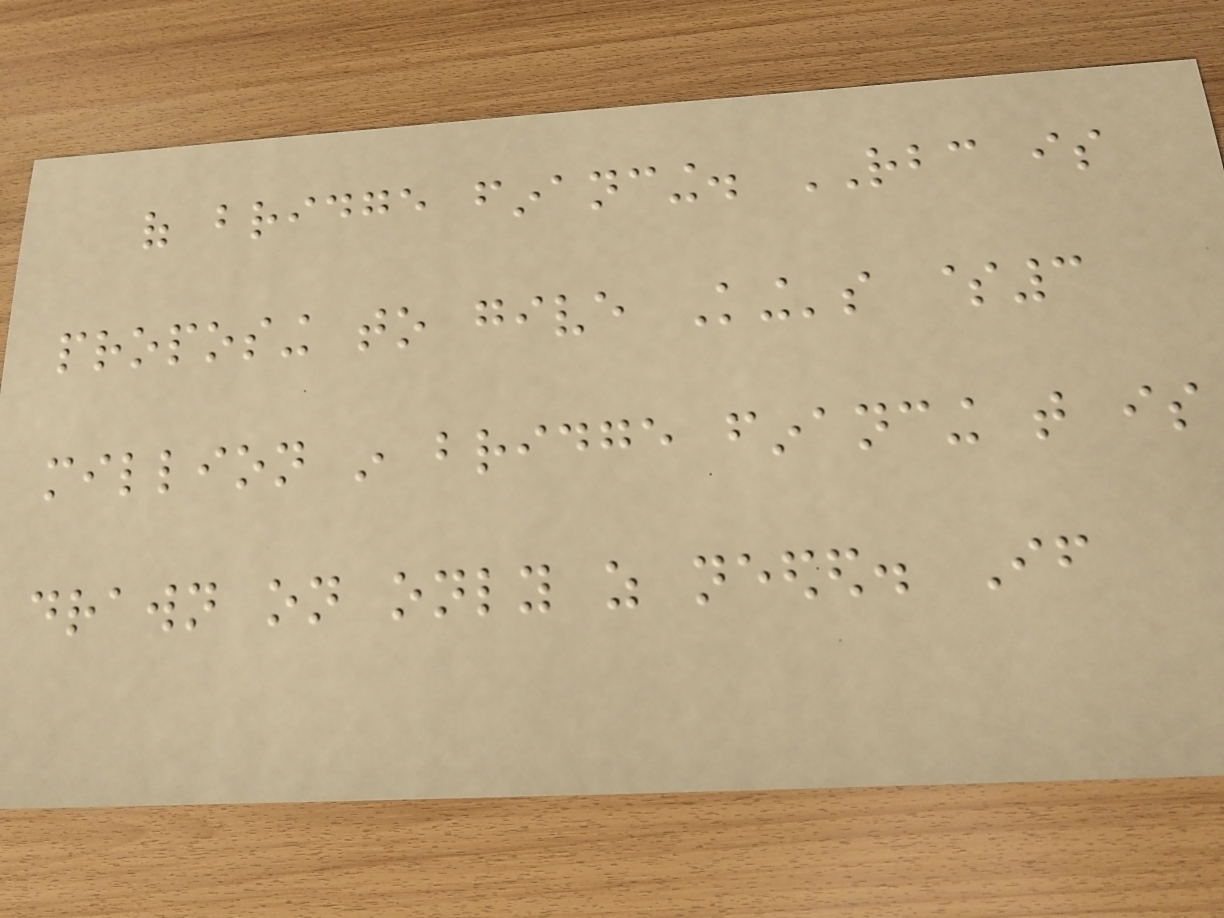of bridge financing. RBC is
proposing to give King's $3
million in bridge financing that is
drawn on only as needed. If
